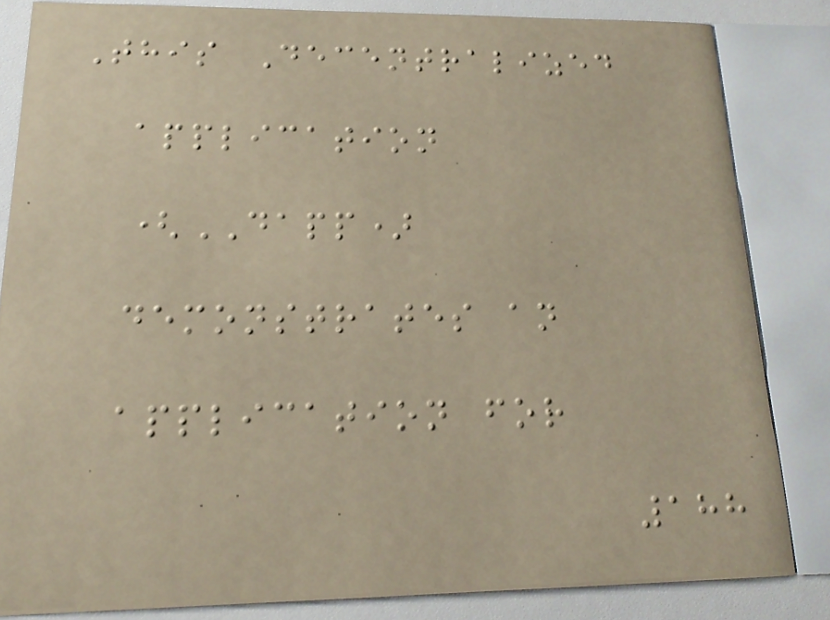This Decentralized
application
(DAPP)
demonstrates an
application for
188
